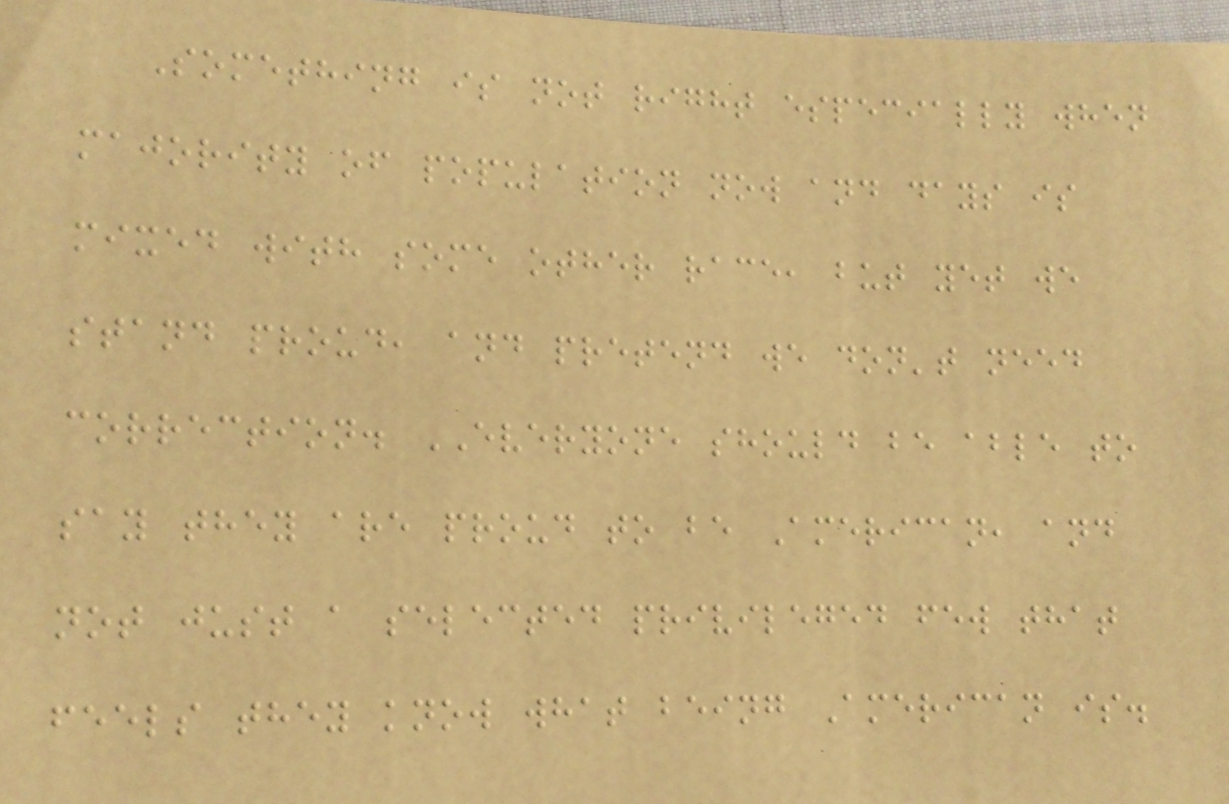Something is not right especially when
majority of population now and days is
mixed with some other race, but yet we
stand proud, and pretend we don't need
correction. EVERYONE should be able to
say they are proud to be American, and
not just a selected privileged few that
feels they know what being American is.
